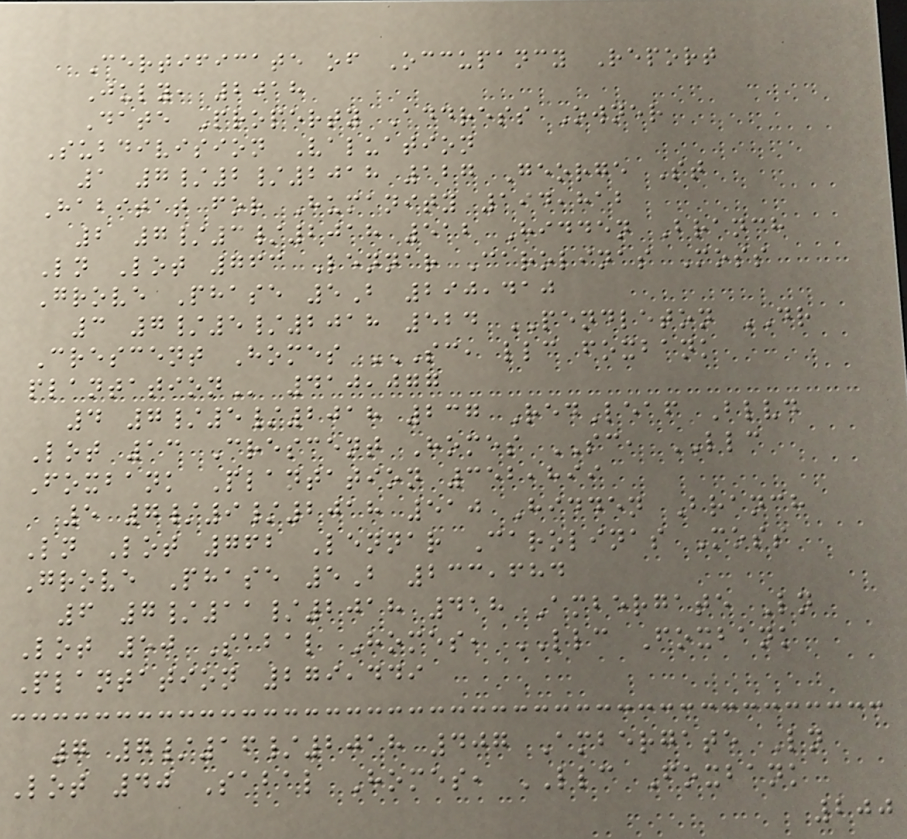Certificate of Occupancy Report
July, 2018
Date Property Address Owner
Subdivision Valuation
1 7/2/2018 127 George St
Habitat for Humanity 194,812
2 7/3/2018 512 Hidden Branch
Ln Lot 763 Lennar Carolinas Moss
Grove Phase 5B 290,410
3 7/5/2018 524 PENDLETON DR
Crescent Homes SC, LLC FOXBANK
PLANTATION 410,077
4 7/5/2018 237 RedLeaf Blvd
Lot 13 Crescent Homes SC, LLC
Foxbank Plantation 352,899
5 7/9/2018 510 Hidden Branch
Ln Lot 762 Lennar Carolinas Moss
Grove Phase 5B 233,684
6 7/11/2018 418 Ambergate Ln
Lot 50 Sabal Homes, LLC Foxbank
Plantation 279,449
7 7/16/2018 407 Ambergate Ln
Lot 40 Sabal Homes, LLC Foxbank
200
